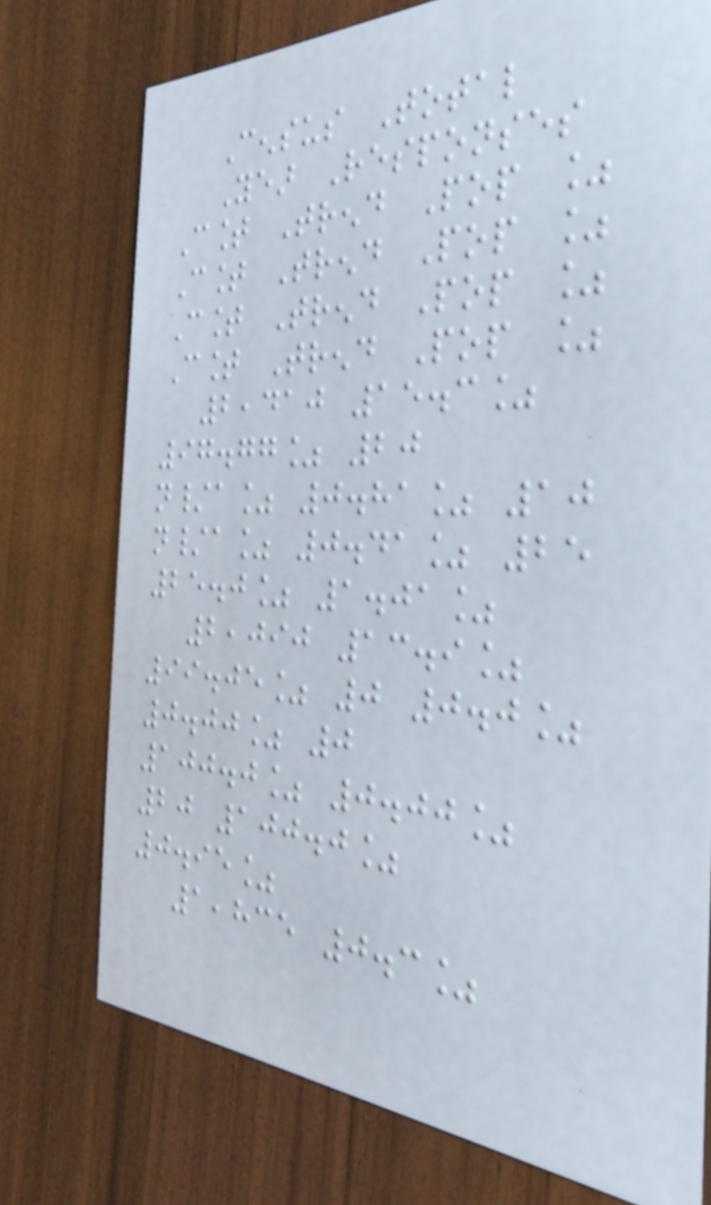Census Total
Year Responses
Count Trend Pop %
Count Trend Pop %
Count Trend Pop %
Count Trend Pop %
2,410 15.3%
97.77% 20
n/a% 0.81% 10
n/a% 0.41% 25
25.0% 1.01%
2,090 13.9%
99.05% 0 0.0%
0.00% 0
100.0% 0.00%
20 100.0%
0.95%
1,835 0.3%
